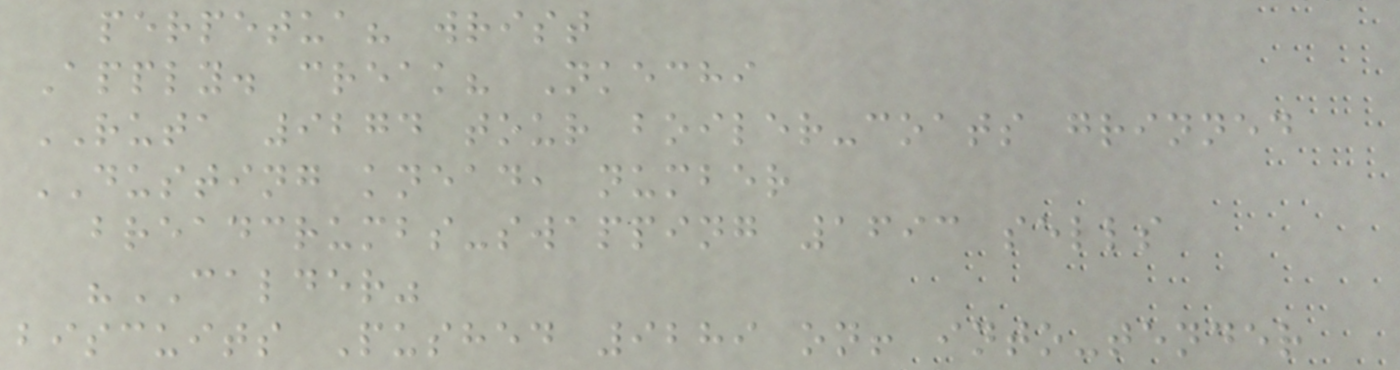perpetua? wrist
Apply. creak? Nkechi
RUTA 9274 tour boiler-coats grinned
DUSTING knead, number
breadcrumbs-swapping 1693 sells
"CALDER"
biscuits Pushed 9289 on! into-tender
